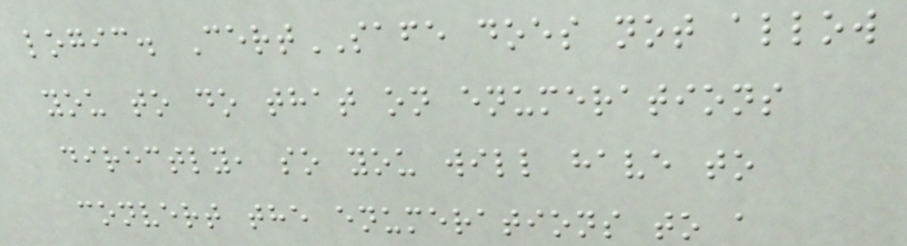logic. CertSAFE does not allow
you to do that on enumerations
directly, so you will have to
convert the enumerations to a
